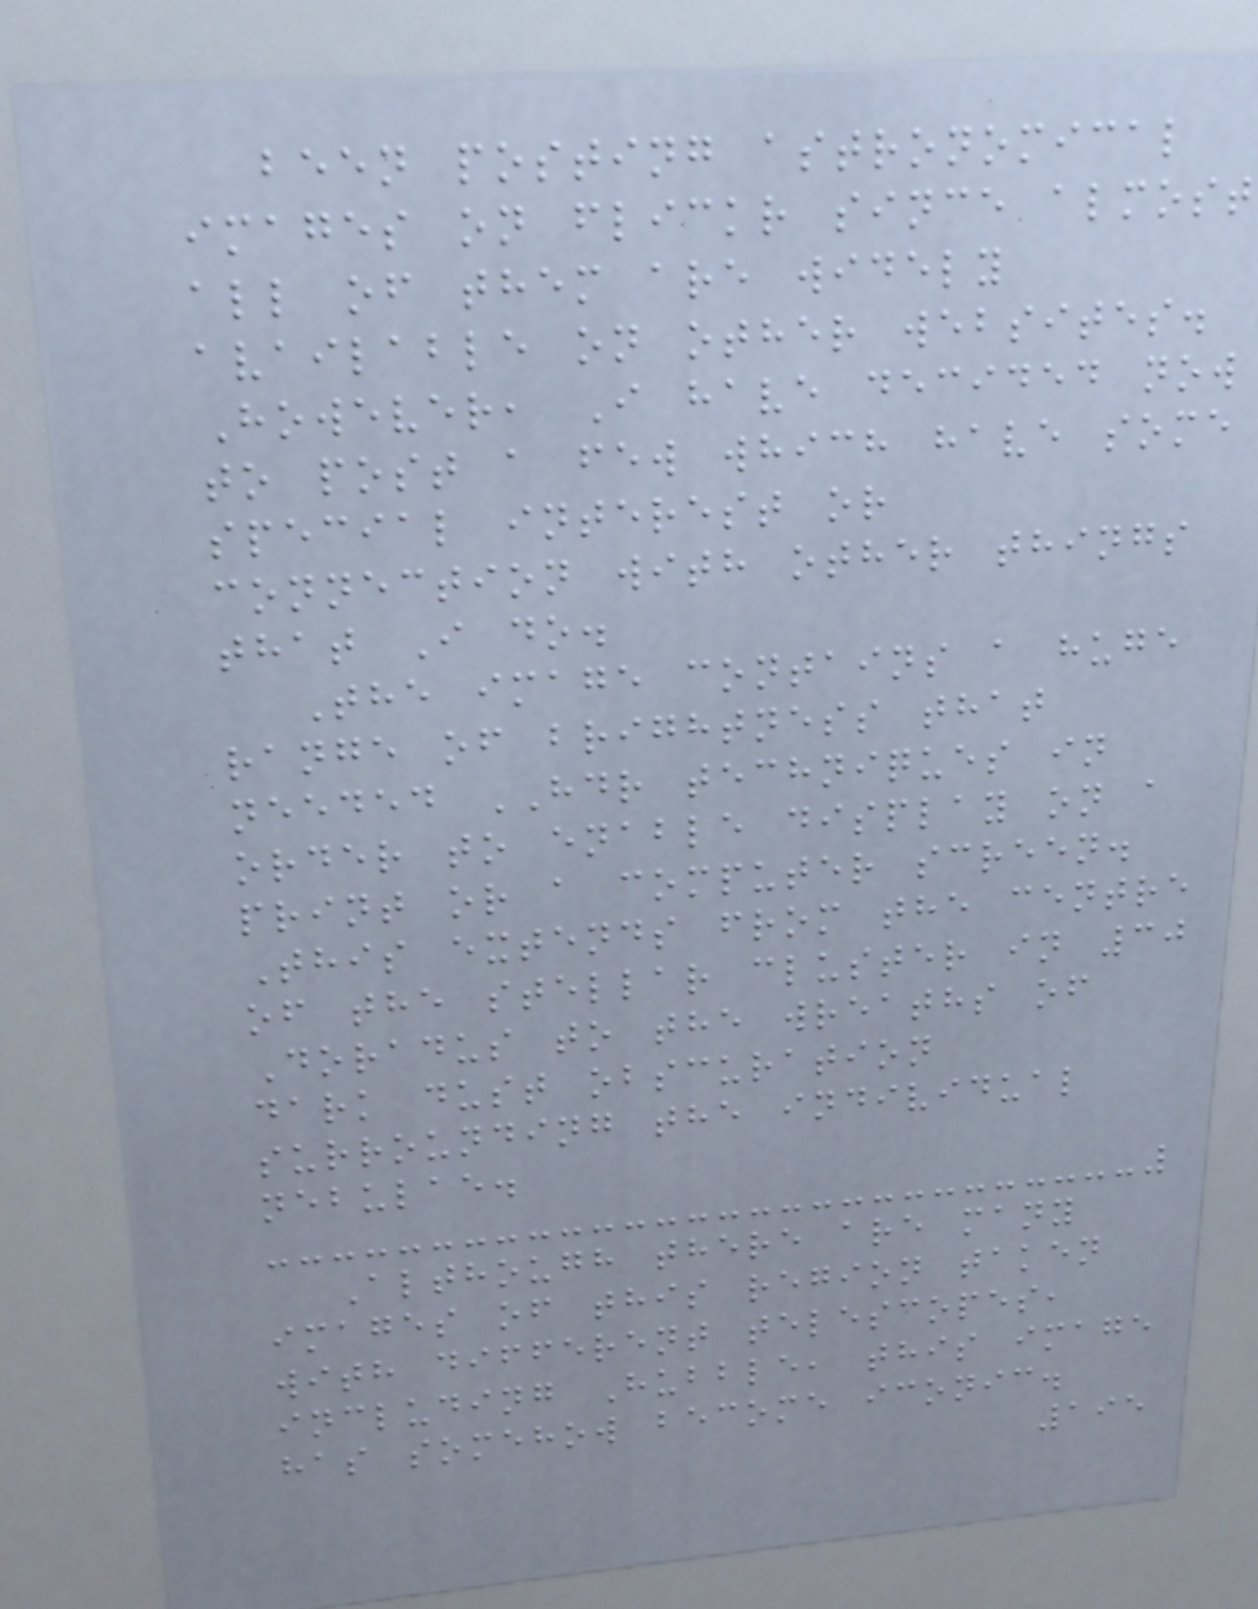been posting astronomical
images on flickr since almost
all of them are widely
available on other websites.
However, I have decided now
to post a few which have some
special interest or
connection with other things
that I do.
The image contains a huge
range of brightness that
needed HDR techniques in
order to enable display on a
print or a computer screen.
This extends from the centre
of the stellar cluster in 30
Doradus to the wreaths of
dark dust obscuration
surrounding the individual
nebulae.
Although there are many
images of this region taken
with different telescopes,
including Hubble, this image
has somehow become iconic.
195
